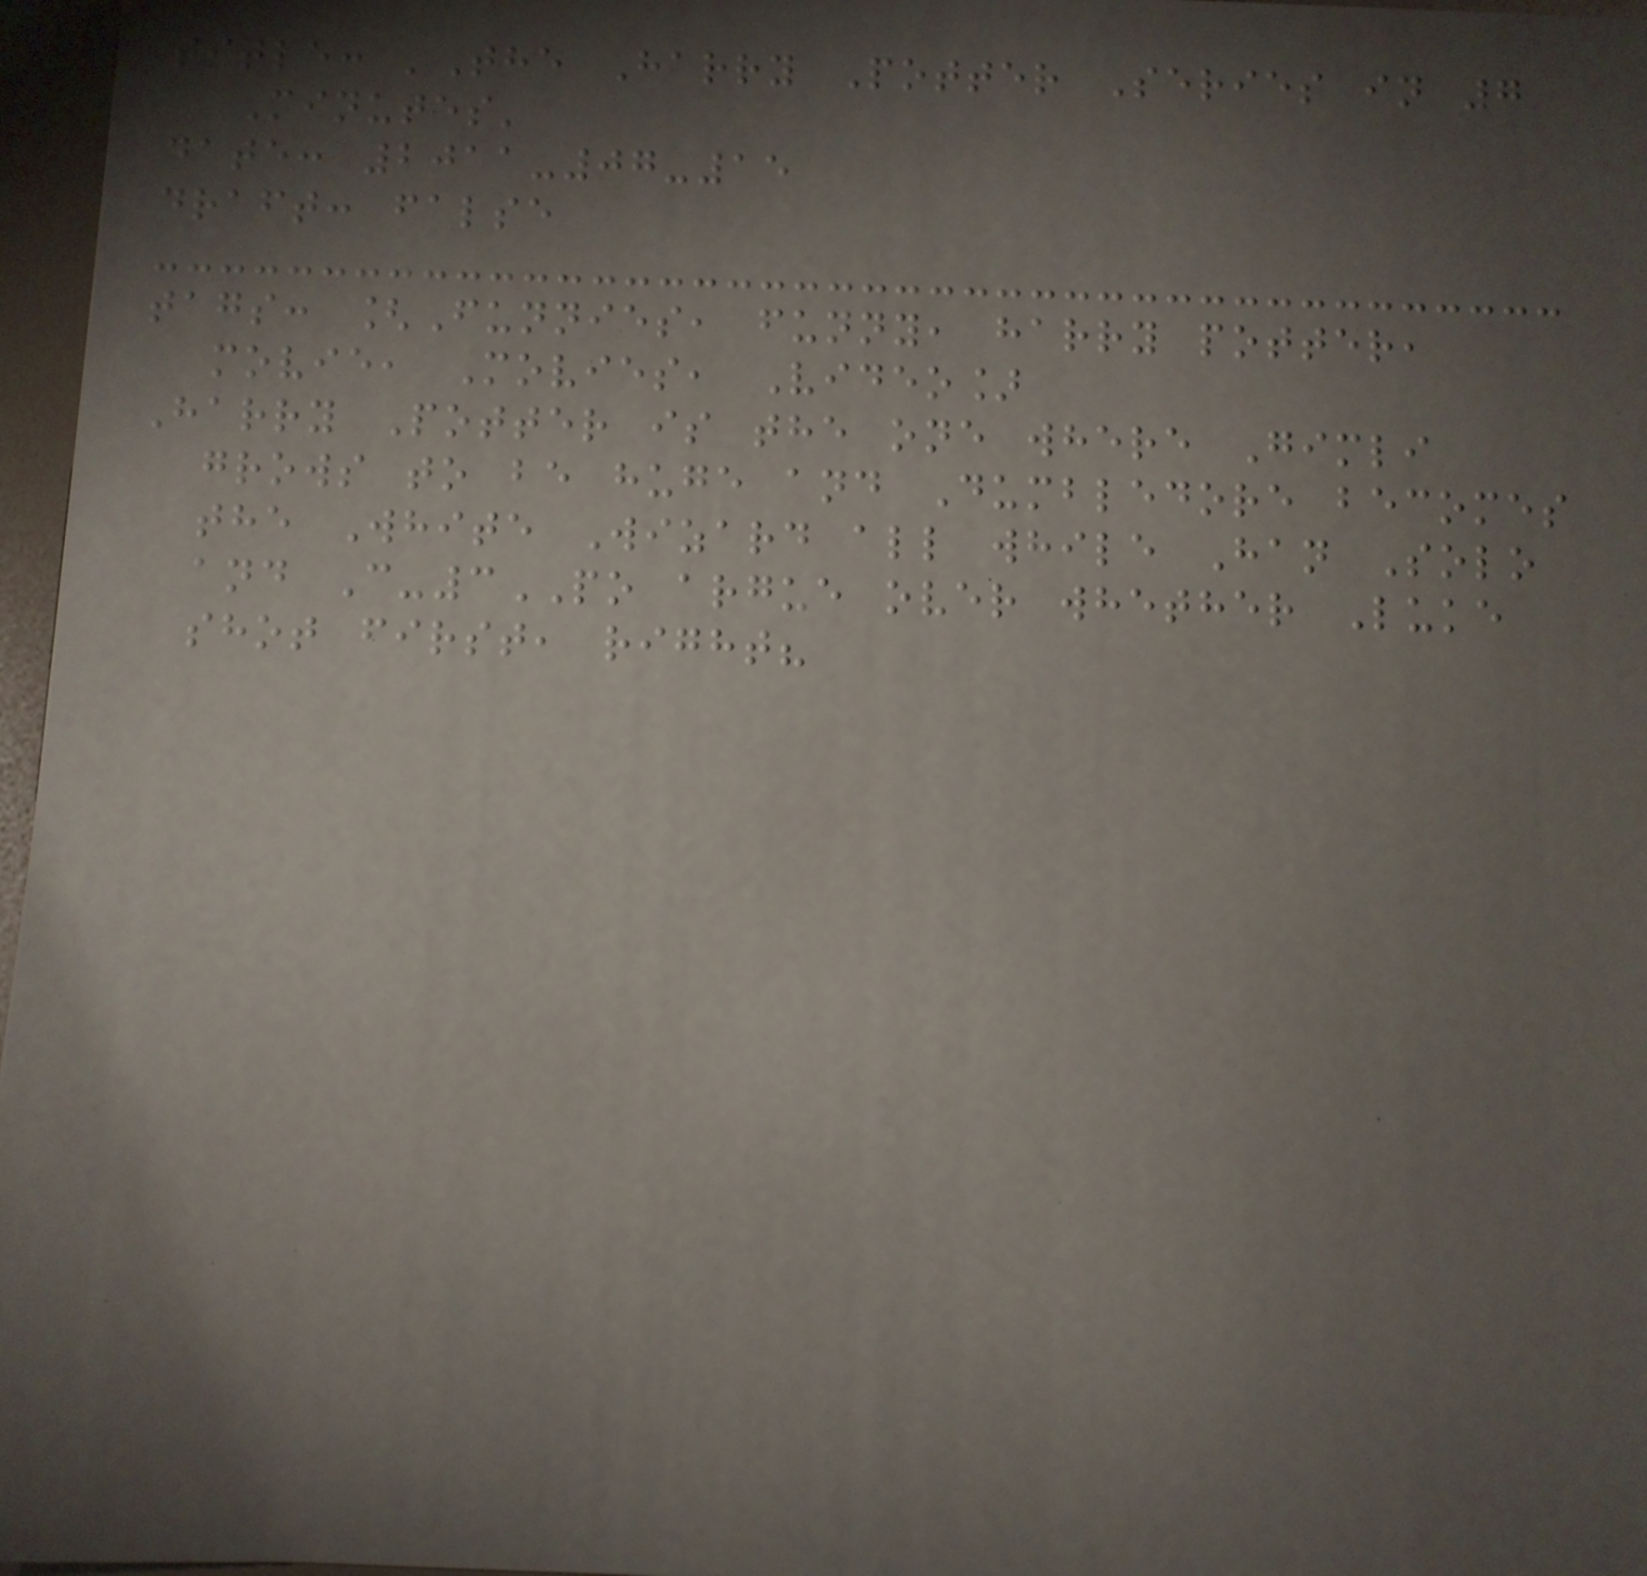title: 'The Harry Potter Series in 7
Minutes'
date: 2011-07-15
draft: false
tags: [Funnies, funny, harry potter,
movie, Movies, Video]
Harry Potter is the one where Gimli
grows to be huge and Dumbledore becomes
the White Wizard all while Han Solo
and C-3PO argue over whether Luke
shot first, right?
